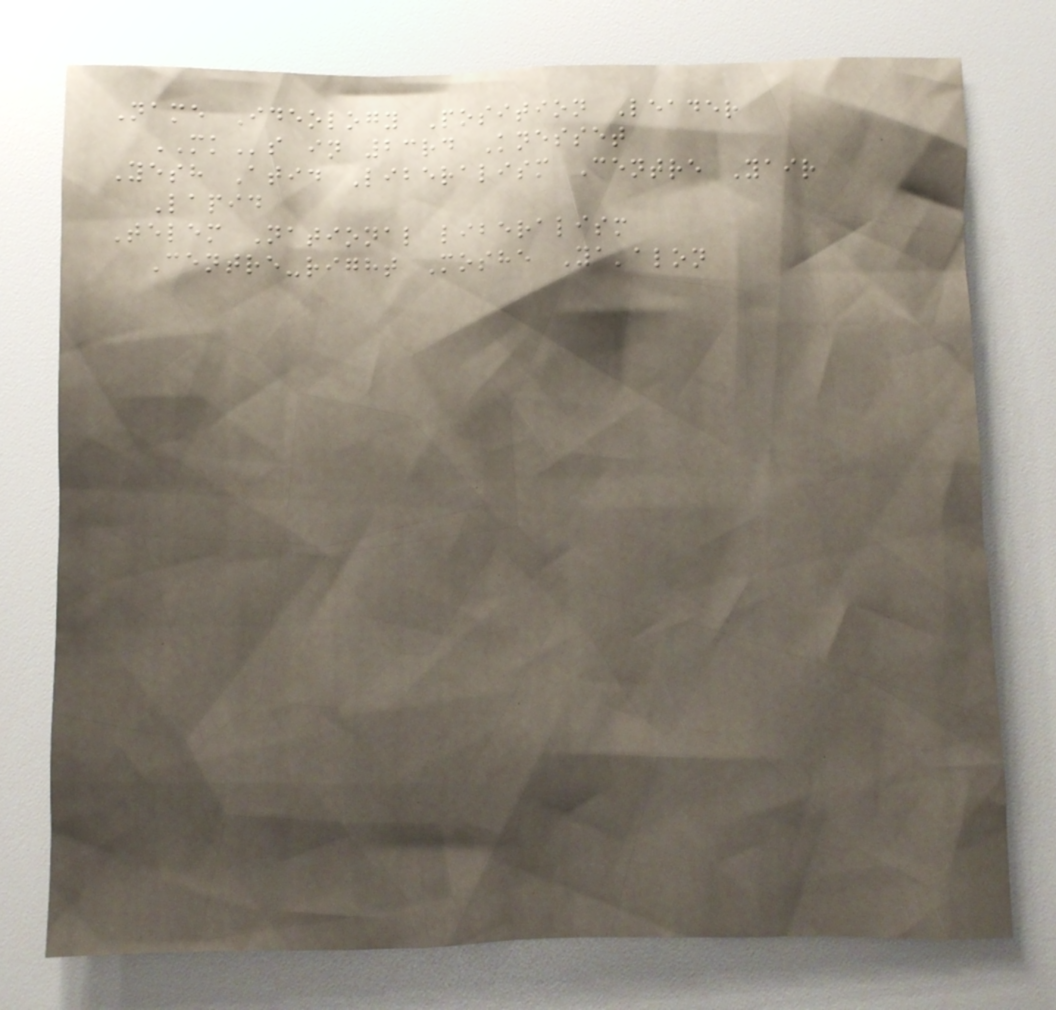Name Ideology Position Leader
MKs in 23rd Knesset
Yesh Atid Liberalism Centre Yair
Lapid
Telem National liberalism
Centre-right Moshe Ya'alon
